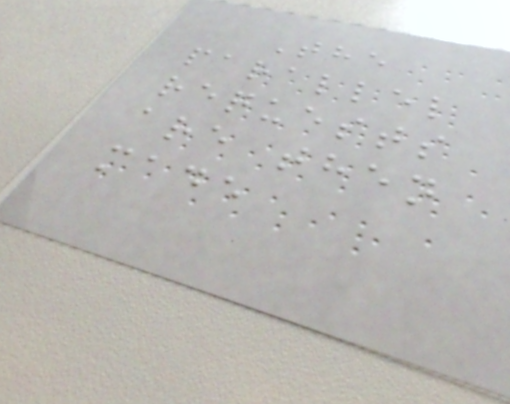The
parallel
requests
are then
made
